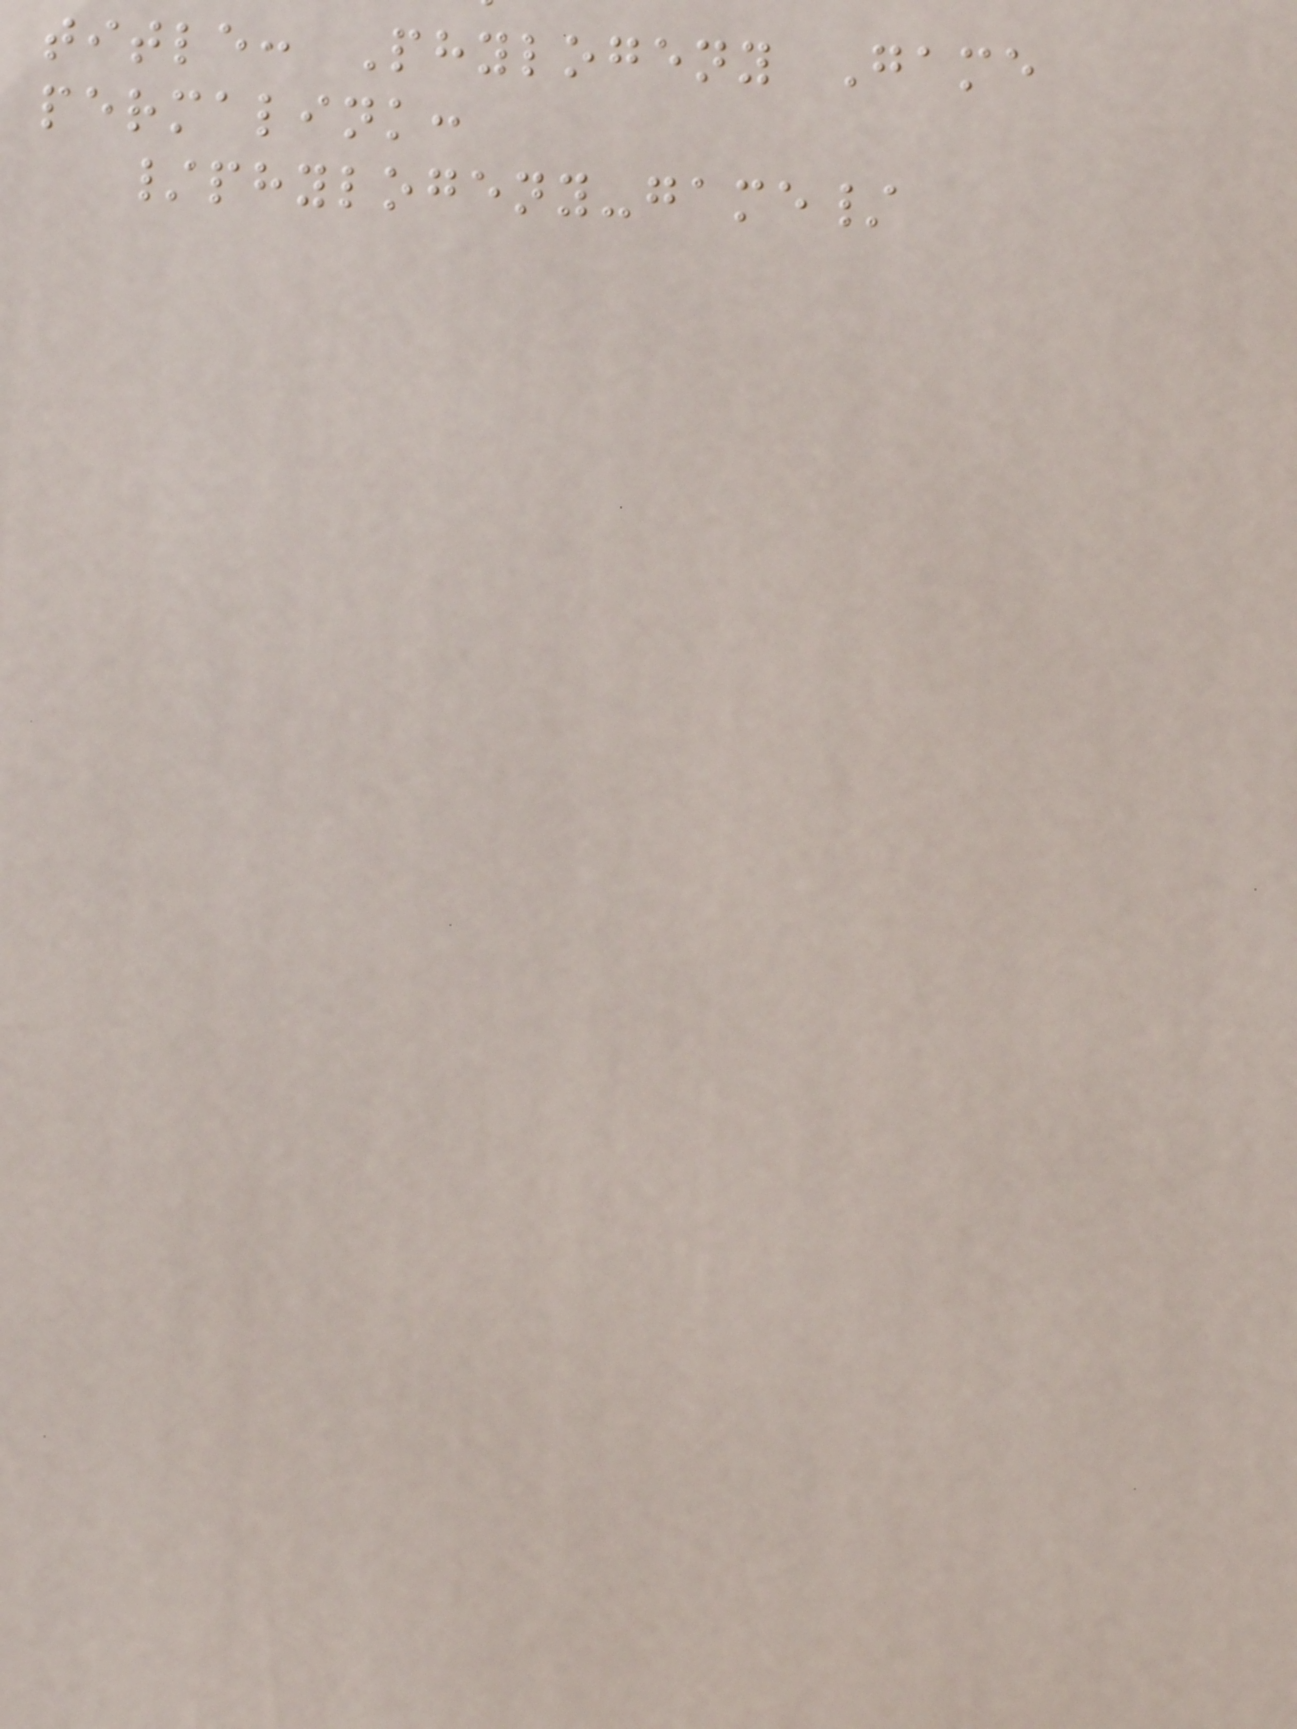title: Phylogeny Game
permalink:
/phylogeny-game/
